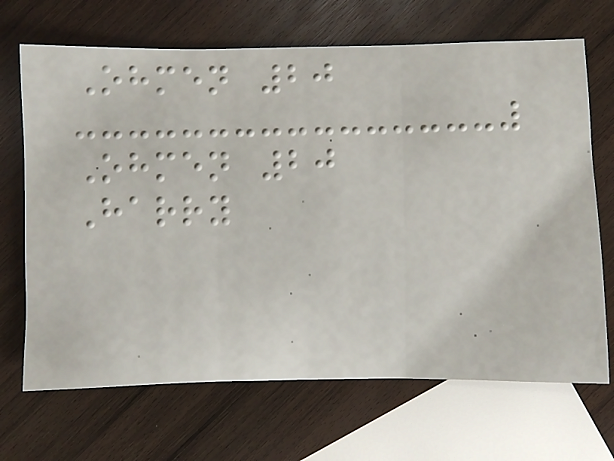Ohmen 20
Ohmen 20
Harry
